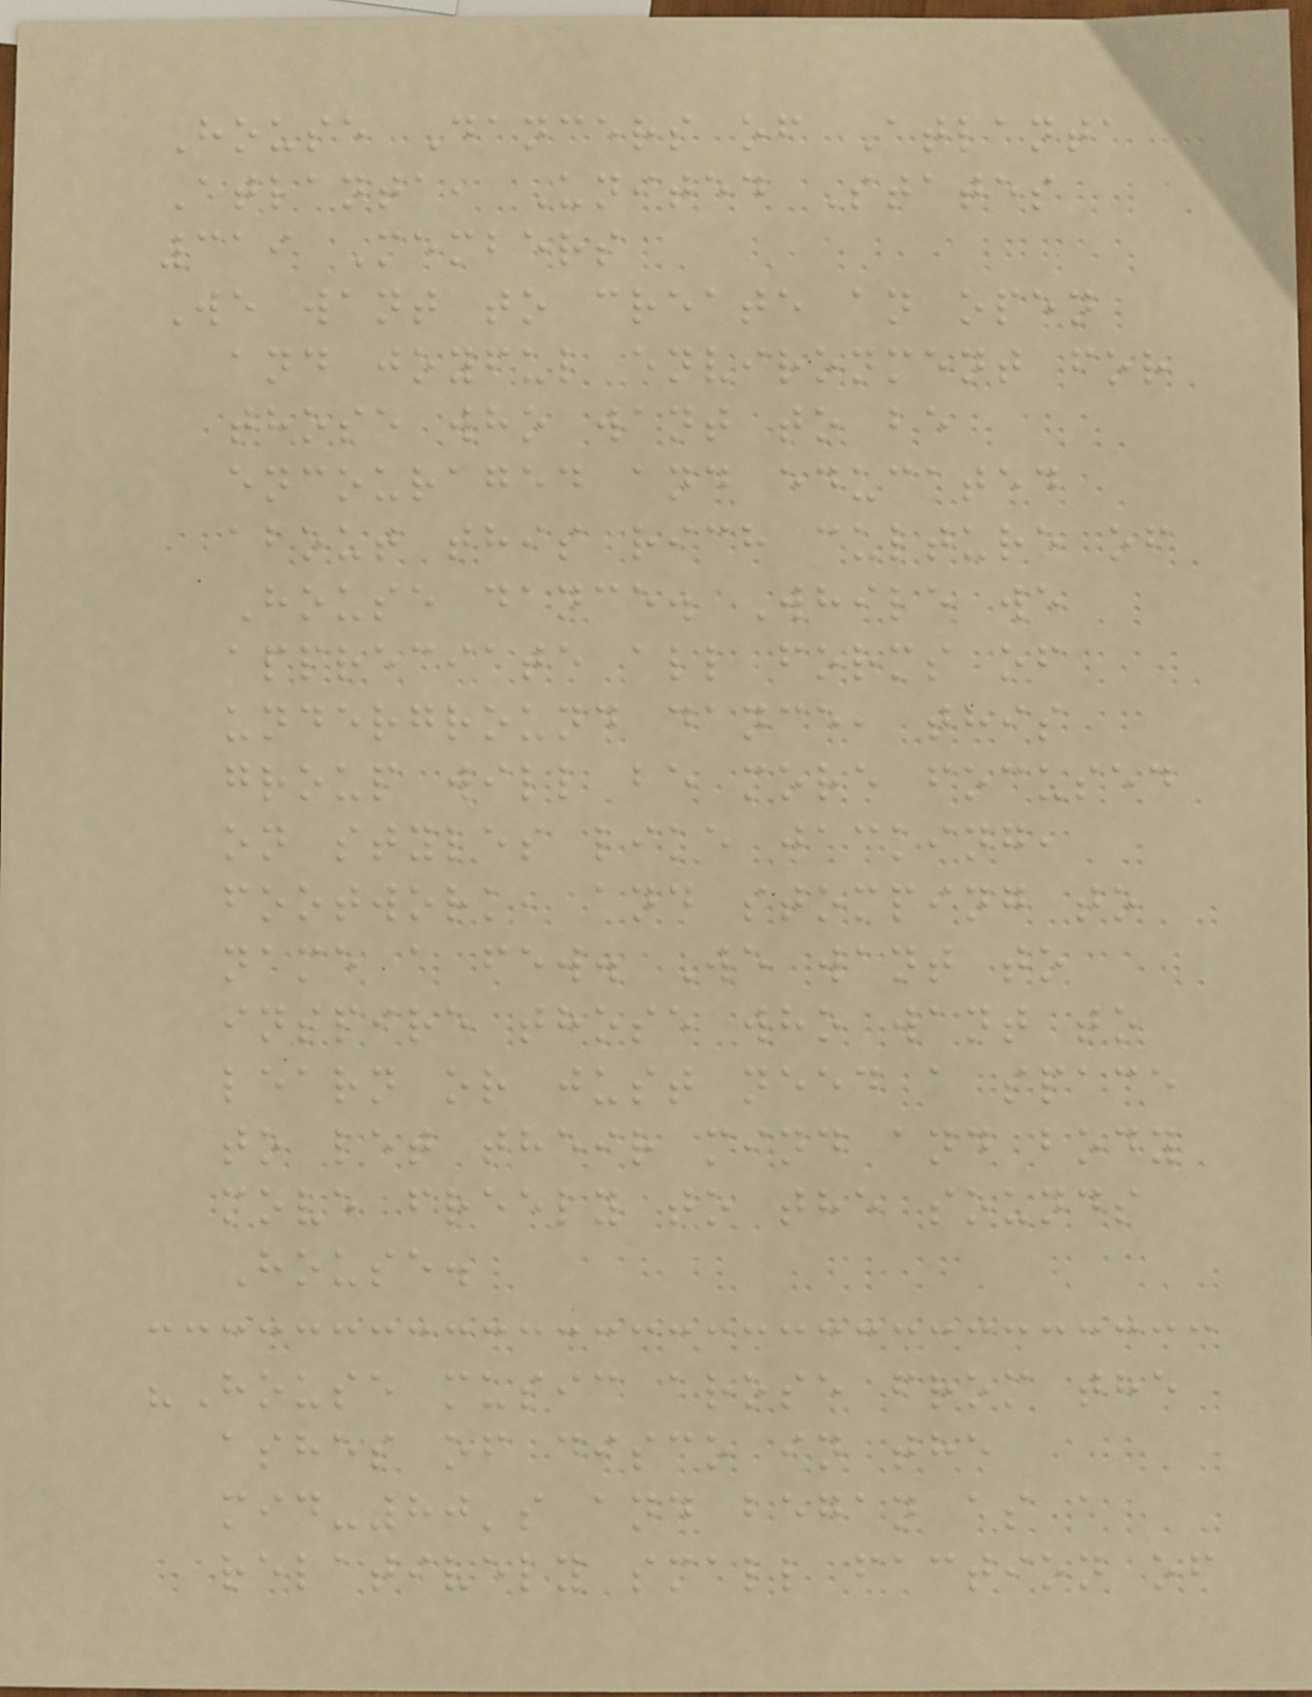House Dancers of Atlanta
Atlanta, United States
319 Members
We want to create an open
and joyful environment for
those who want to be
encouraged and educated
about this rich culture of
House dance. While we
appreciate all forms of
underground dance, this
group will be more focused
on styles like jacking,
footwork, and stomping to
name a few. We want to
inspire those who want to
learn or just need a space
to let their mind and body
move freely to the sounds
House.
"House music arose from the
ashes of disco in the
mid-80's and began as a
relatively small faction of
